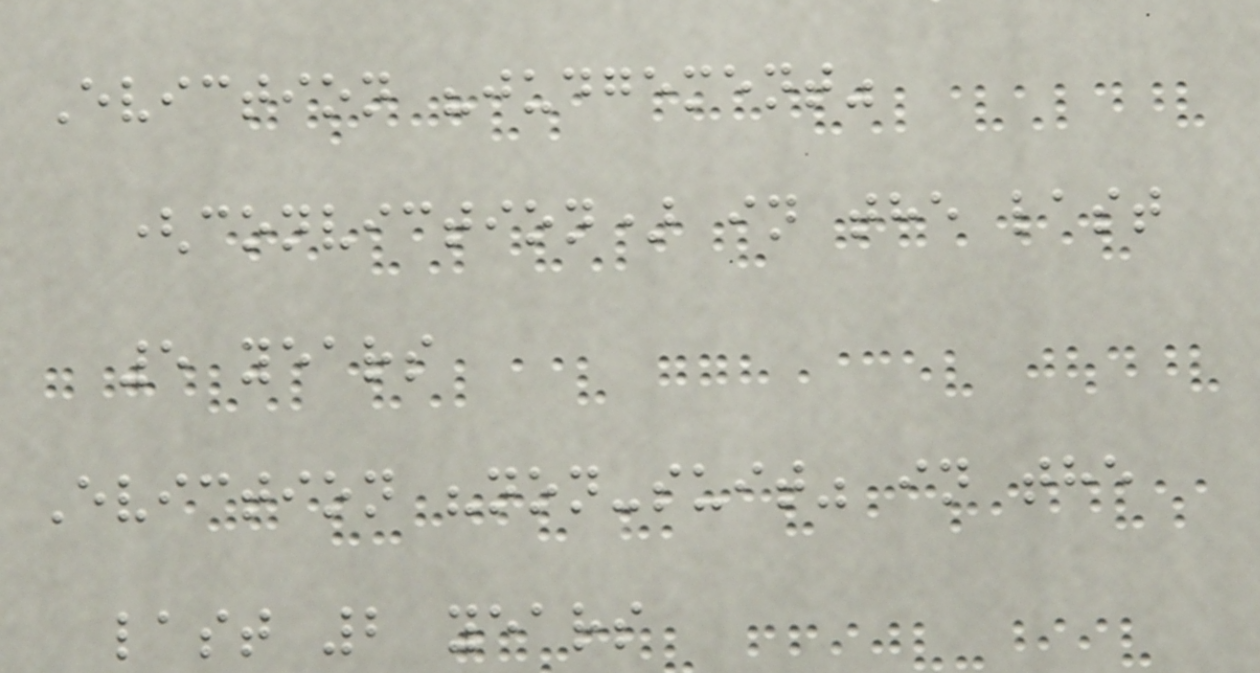Eviction "judgement"
(conviction) in the last
5 years
Eviction "non-suit" in the
last 2 years
